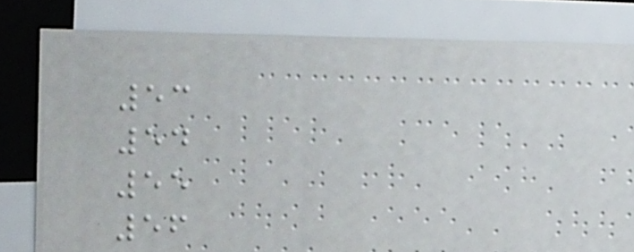53
54
55
56
